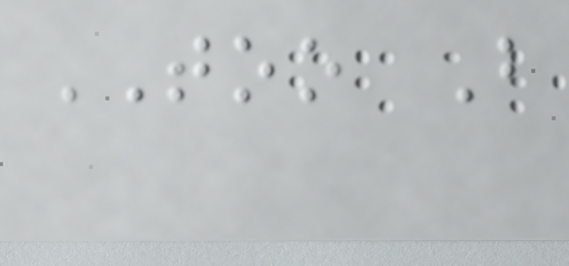TOO B
